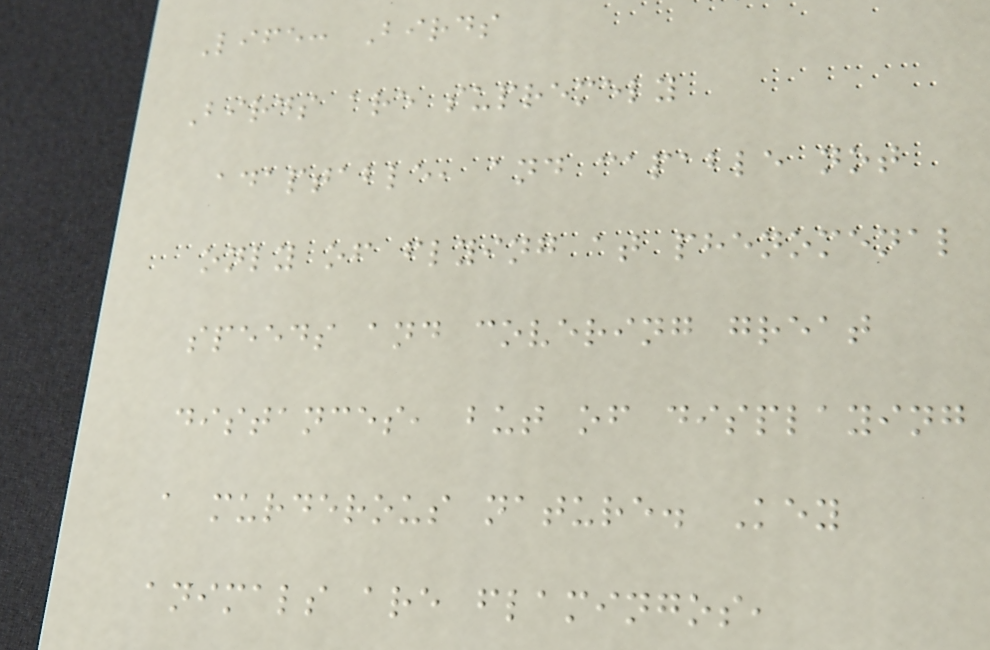Life: Birds
Birds are supremely
adaptable, and capable not
only of flying at phenomenal
speeds and covering great
distances, but of displaying
a murderous nature. Key
animals are flamingos,
